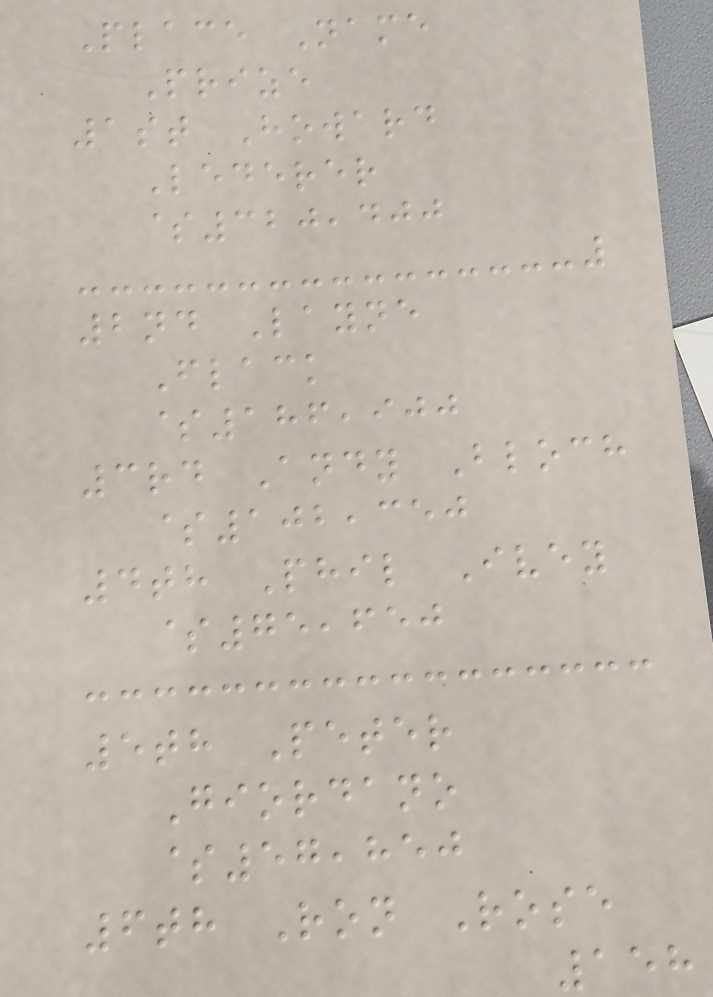Place Name
Prize
1st Howard
Lederer
$320,400
2nd Layne
Flack
$186,900
3rd Andy Bloch
$102,350
4th Phil Ivey
$75,650
5th Peter
Giordano
$57,850
6th Ron Rose
158
